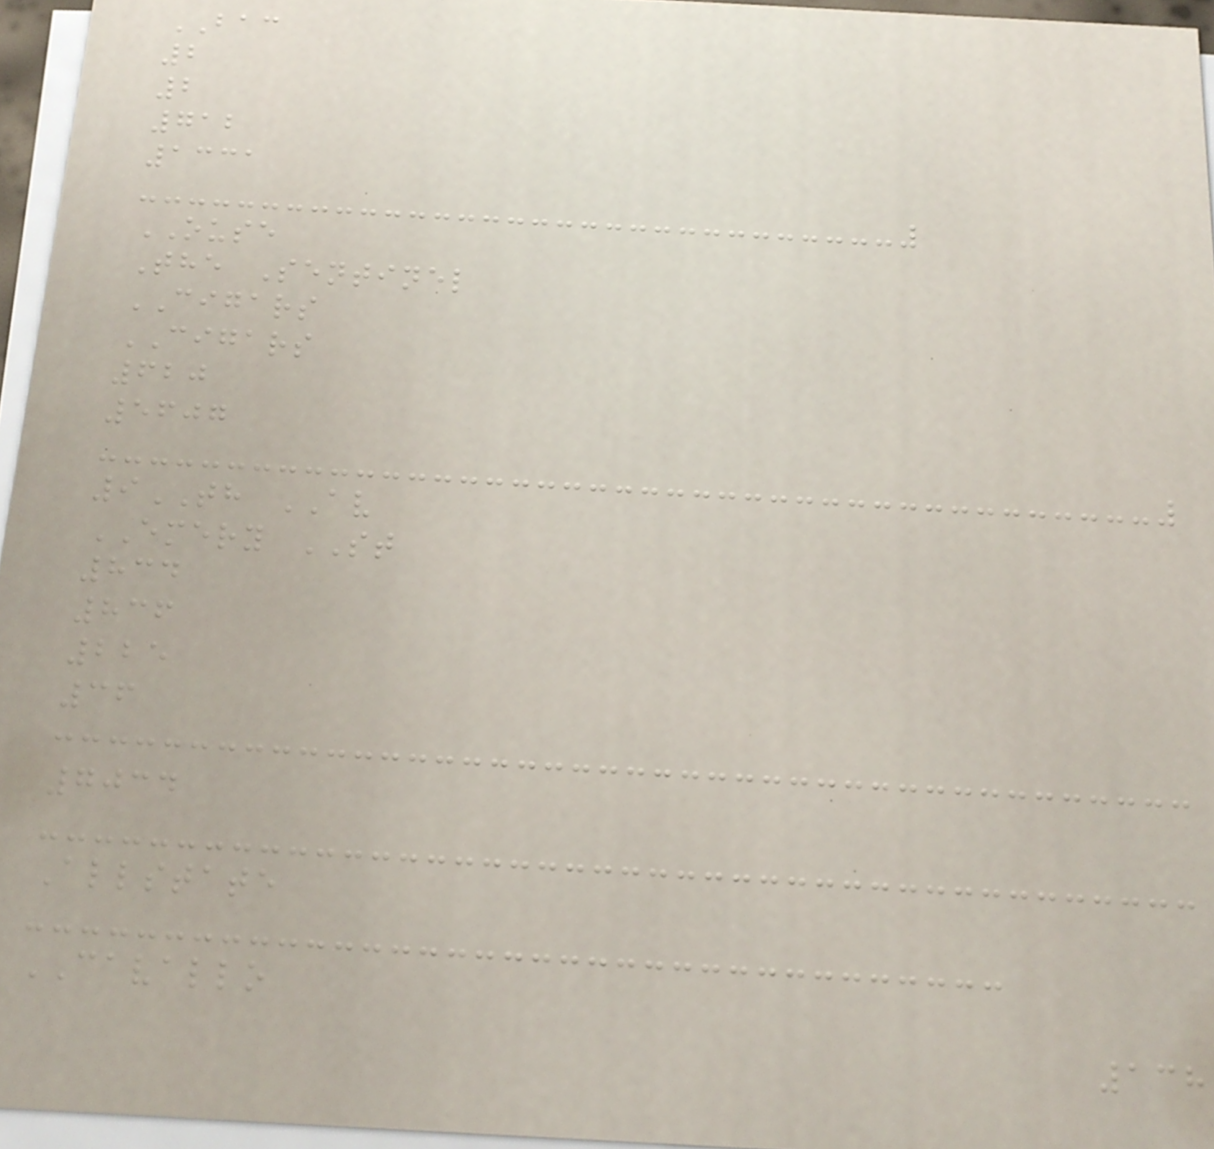BAC
2
2
712
1331
OUSE
The Sentinel
CIGARS
CIGARS
620
5607
9TH AV
EMERY ST
834
836
225
36
7034
Allstate
CAVALLO
138
